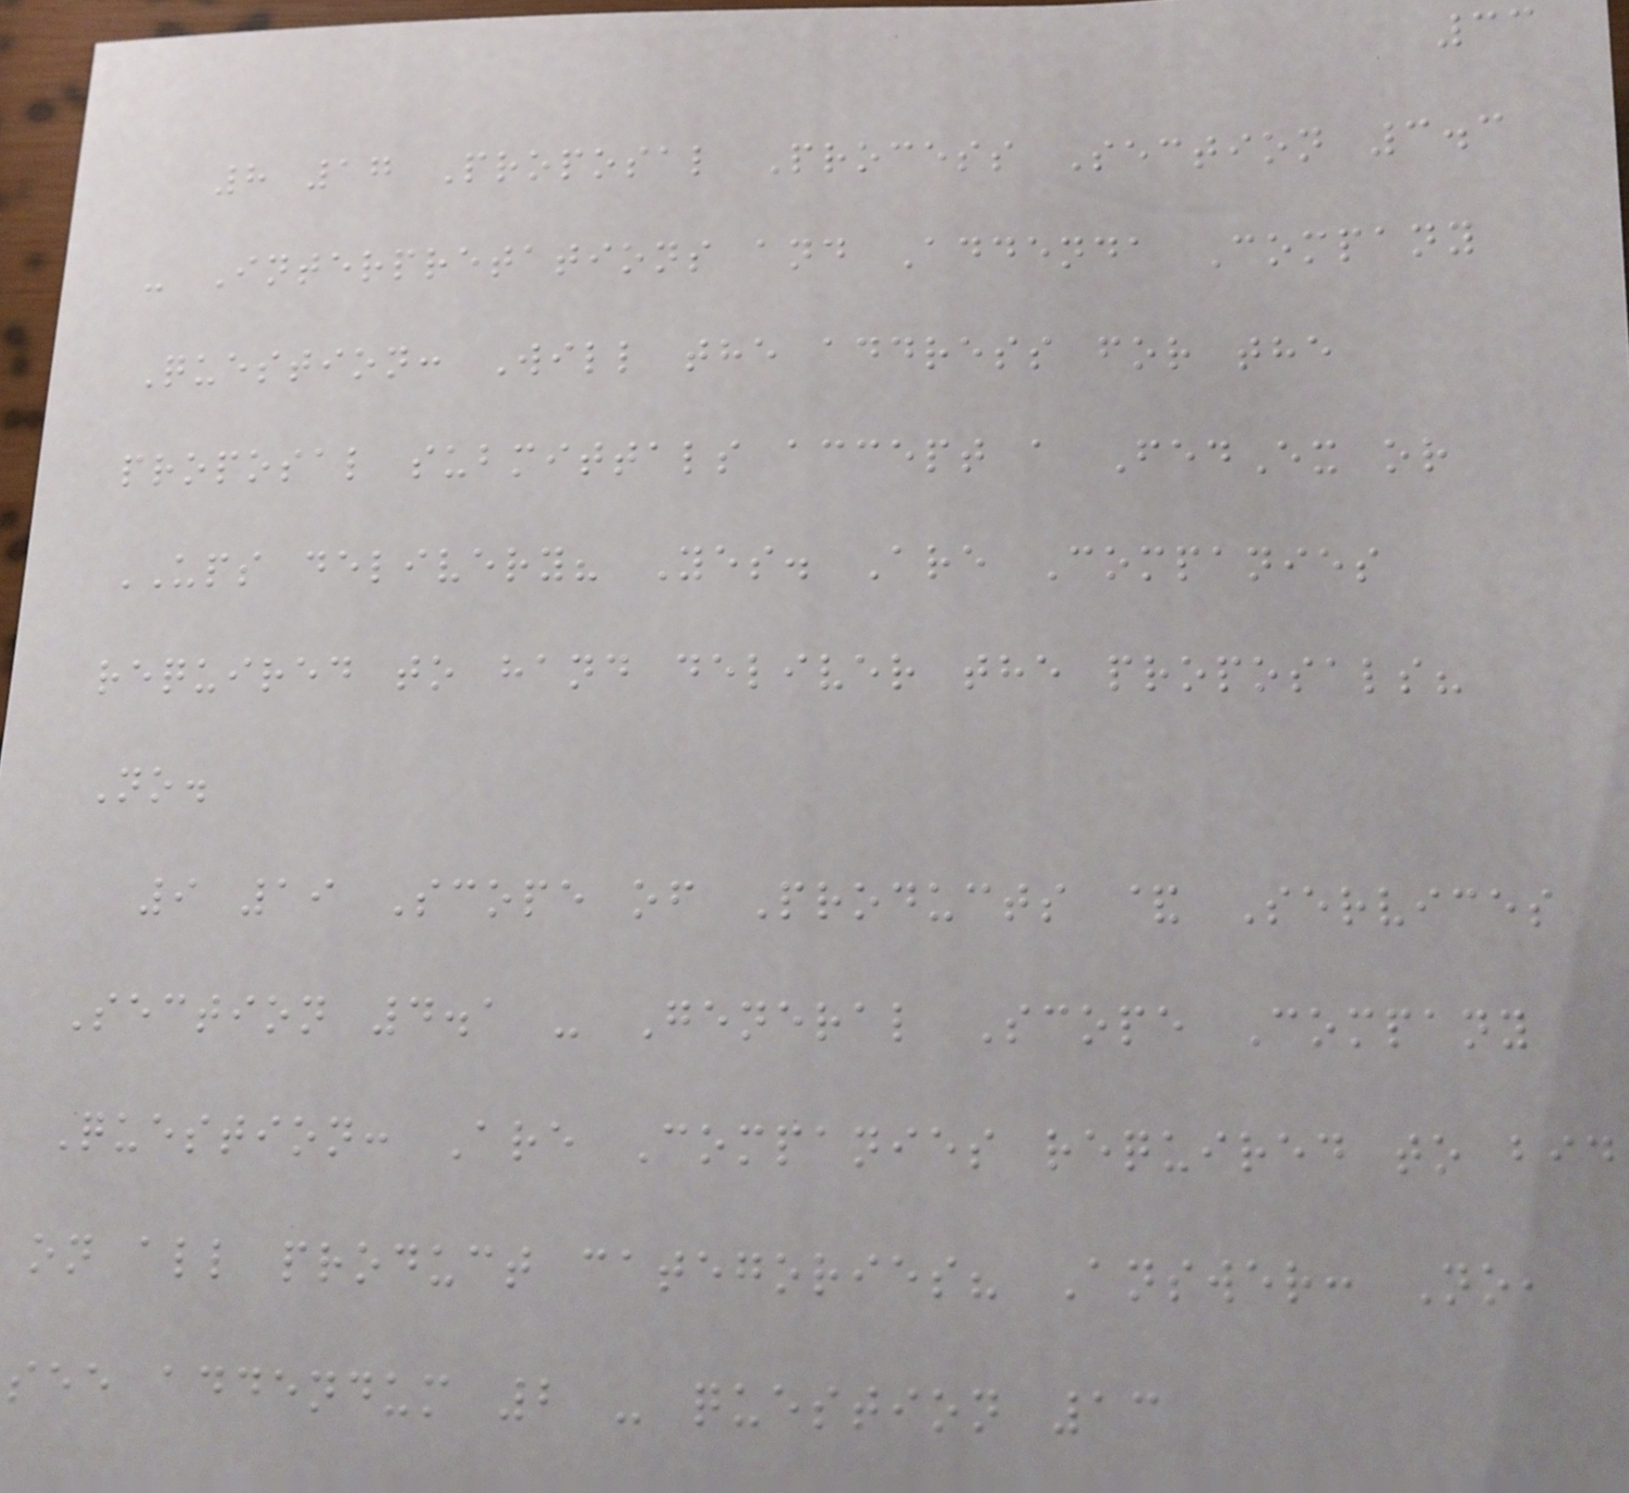33
8 17 Proposal Process Section 3.3
- Interpretations and Addenda Company
Question: Will the address for the
proposal submittals accept a FedEx or
UPS delivery? Yes. Are Companies
required to hand deliver the proposals?
No.
9 19 Scope of Products & Services
Section 4.1 - General Scope Company
Question: Are Companies required to bid
on all product categories? Answer: No,
see addendum 2 - question 13
